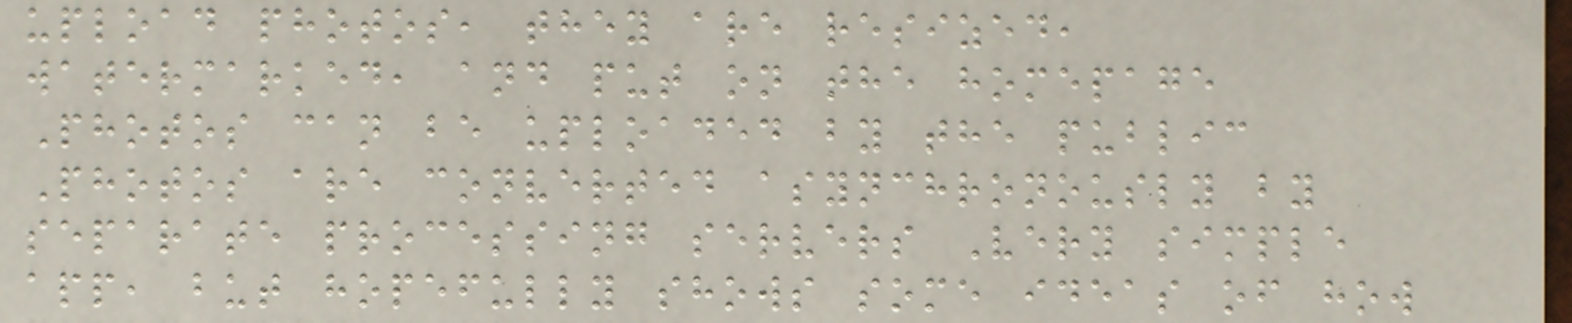upload photos, they are resized,
watermarked, and put on the homepage
Photos can be uploaded by the public
Photos are converted asynchronously by
separate processing servers Very simple
app, but hopefully shows some ideas of how
